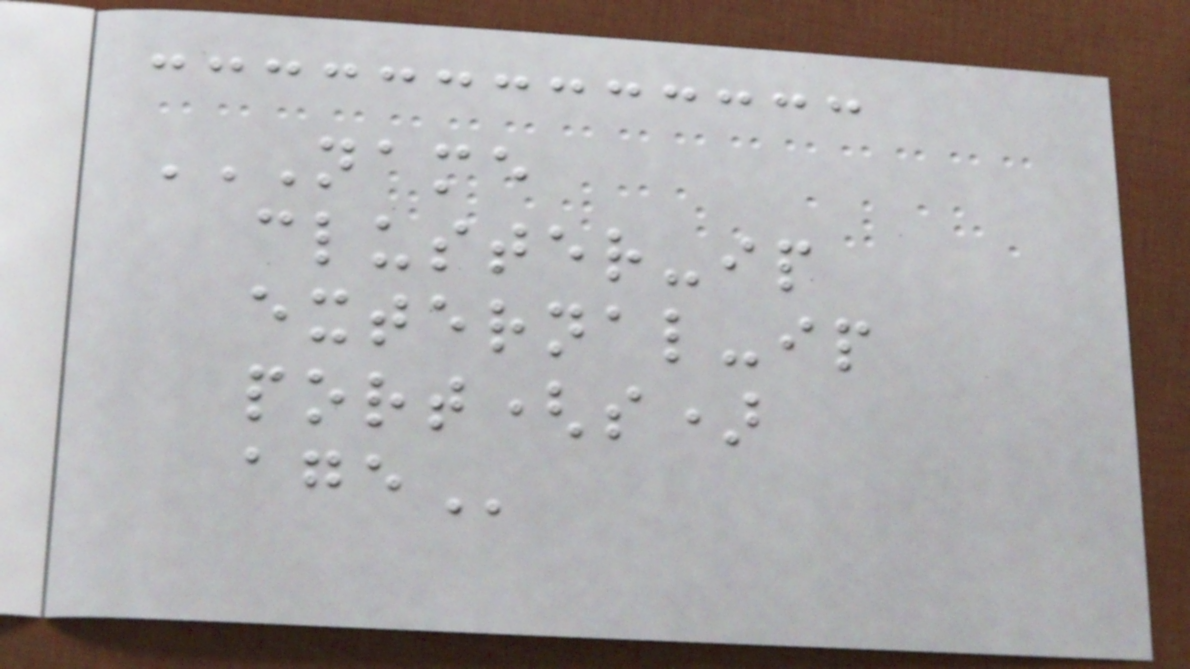NAME
CLUSTER-IP
EXTERNAL-IP
PORT(S)
AGE
